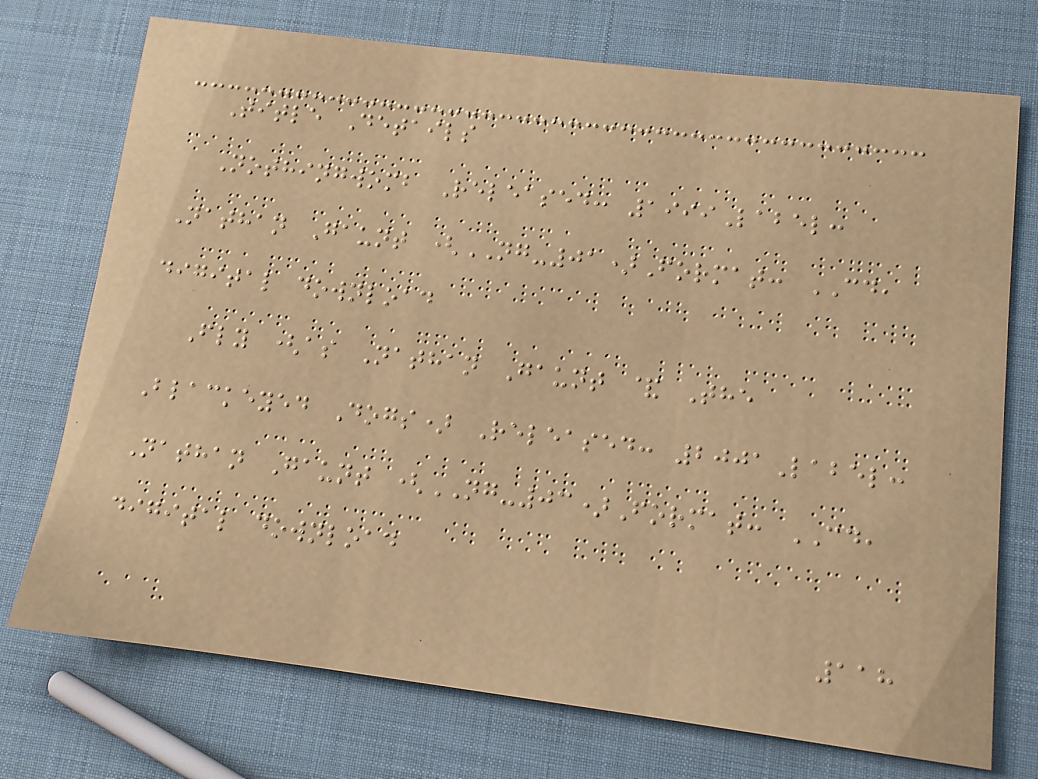Title Details
Nothingwomb Released: 1999Label:
Nathan Gaunt (NG-01)Format: CD,
digital download
Fly (as Nathan Gaunt & The
Blackeyed Dogs) Released: 2001Label:
Nathan Gaunt (NG-03)Format: CD,
digital download
118
